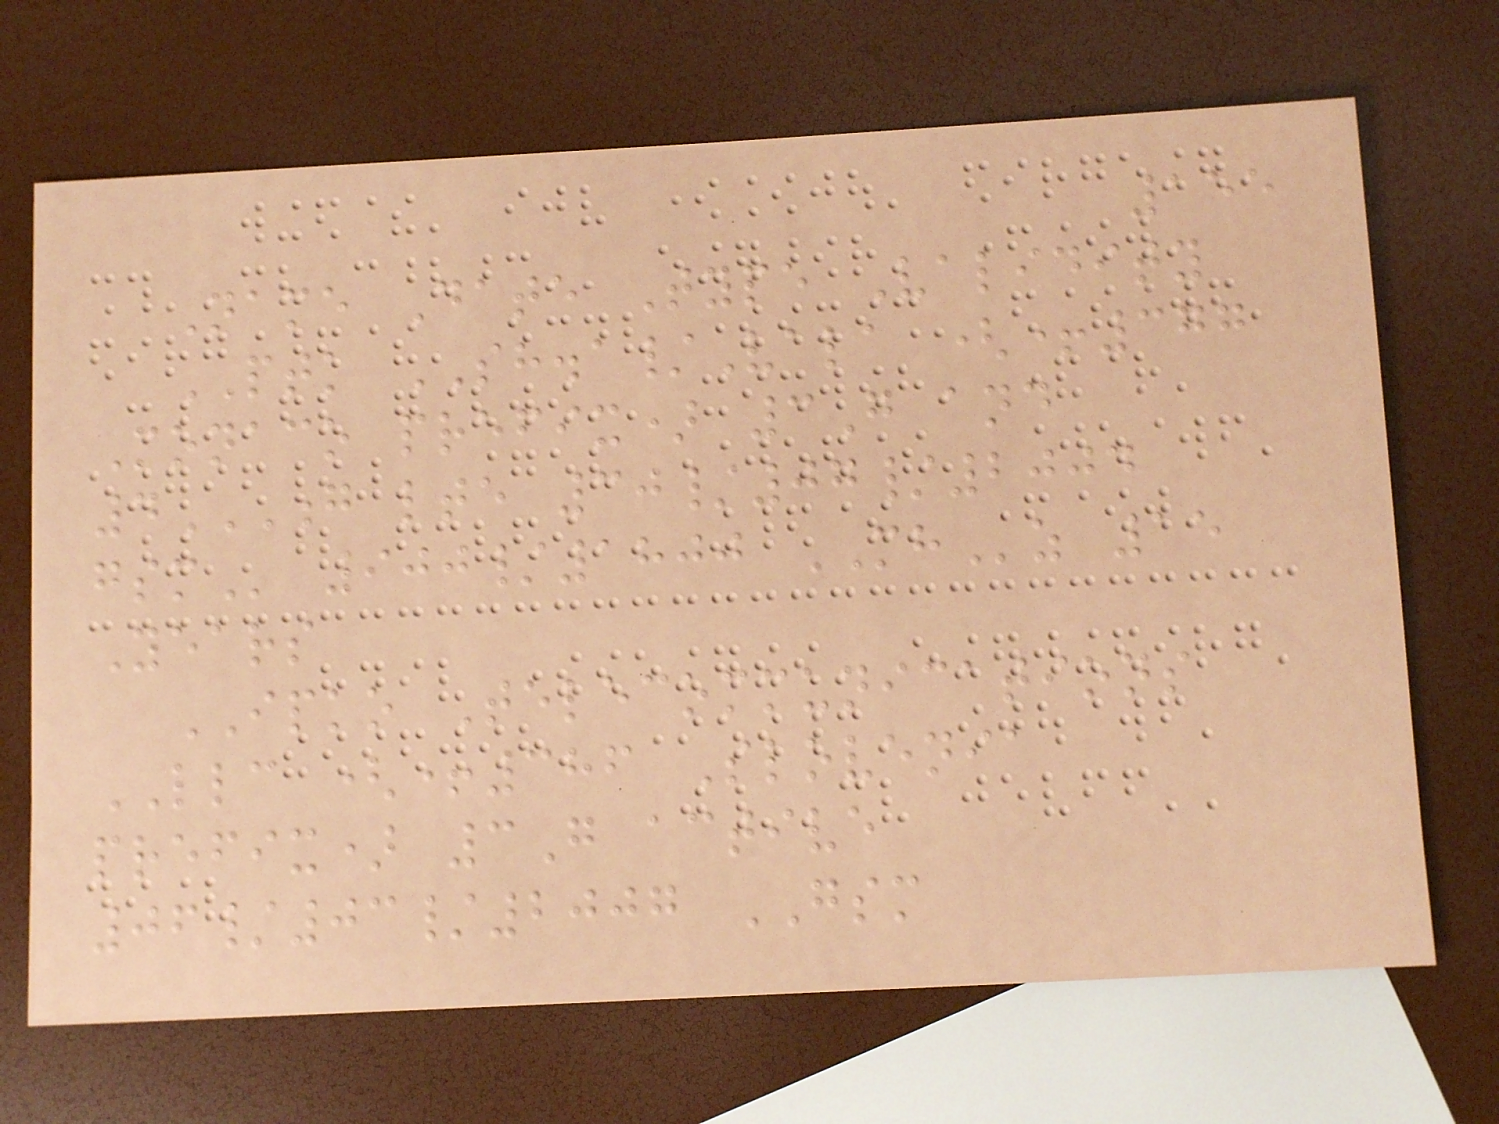155
Name Date Type Validity
PTK SH.a/Vala (+377
Monaco prefix) 3G and
4G LTE 30/07/2004
GSM 900/1800 MHz 15
Years
IPKO Telecommunications
LLC (+386 Slovenia
prefix) 3G active
06/03/2007 GSM
